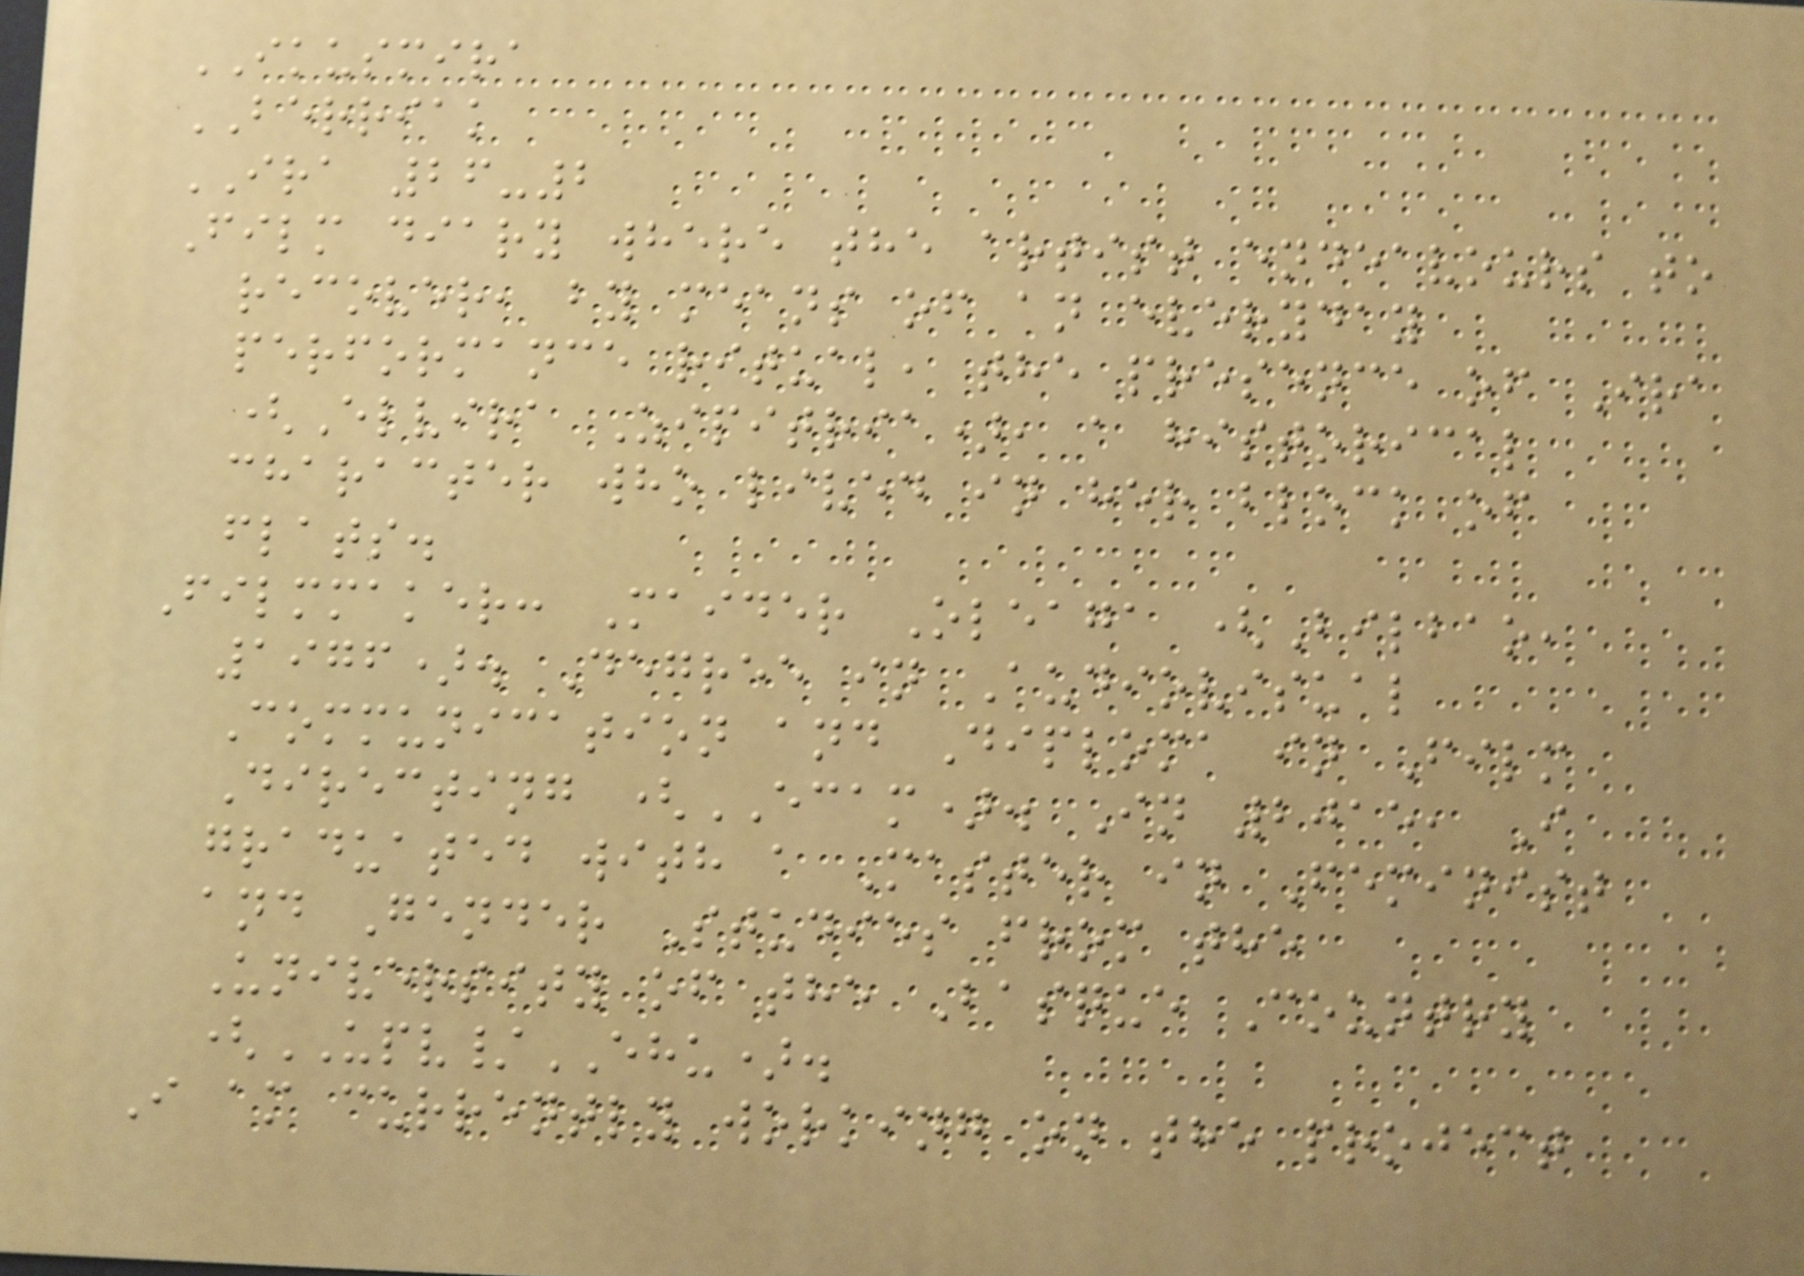IKUSMIRA
BERRIAK
IRA 26-2
Film diary where the artist endeavours to
recover, by means of an everyday
performance ritual, the presence of Ira
(Elvira Zipitria), a historical
character who lived in her block of
flats.
Filmmaker: Maider Oleaga (Bilbao,
1976). Degree in Audiovisual
Communication and Diploma in Film
Directing (ECAM). In 2015, I
graduated with a Master in Feminist
and Gender Studies from the
University of the Basque Country
(UPV/EHU).
I am currently working on the project
